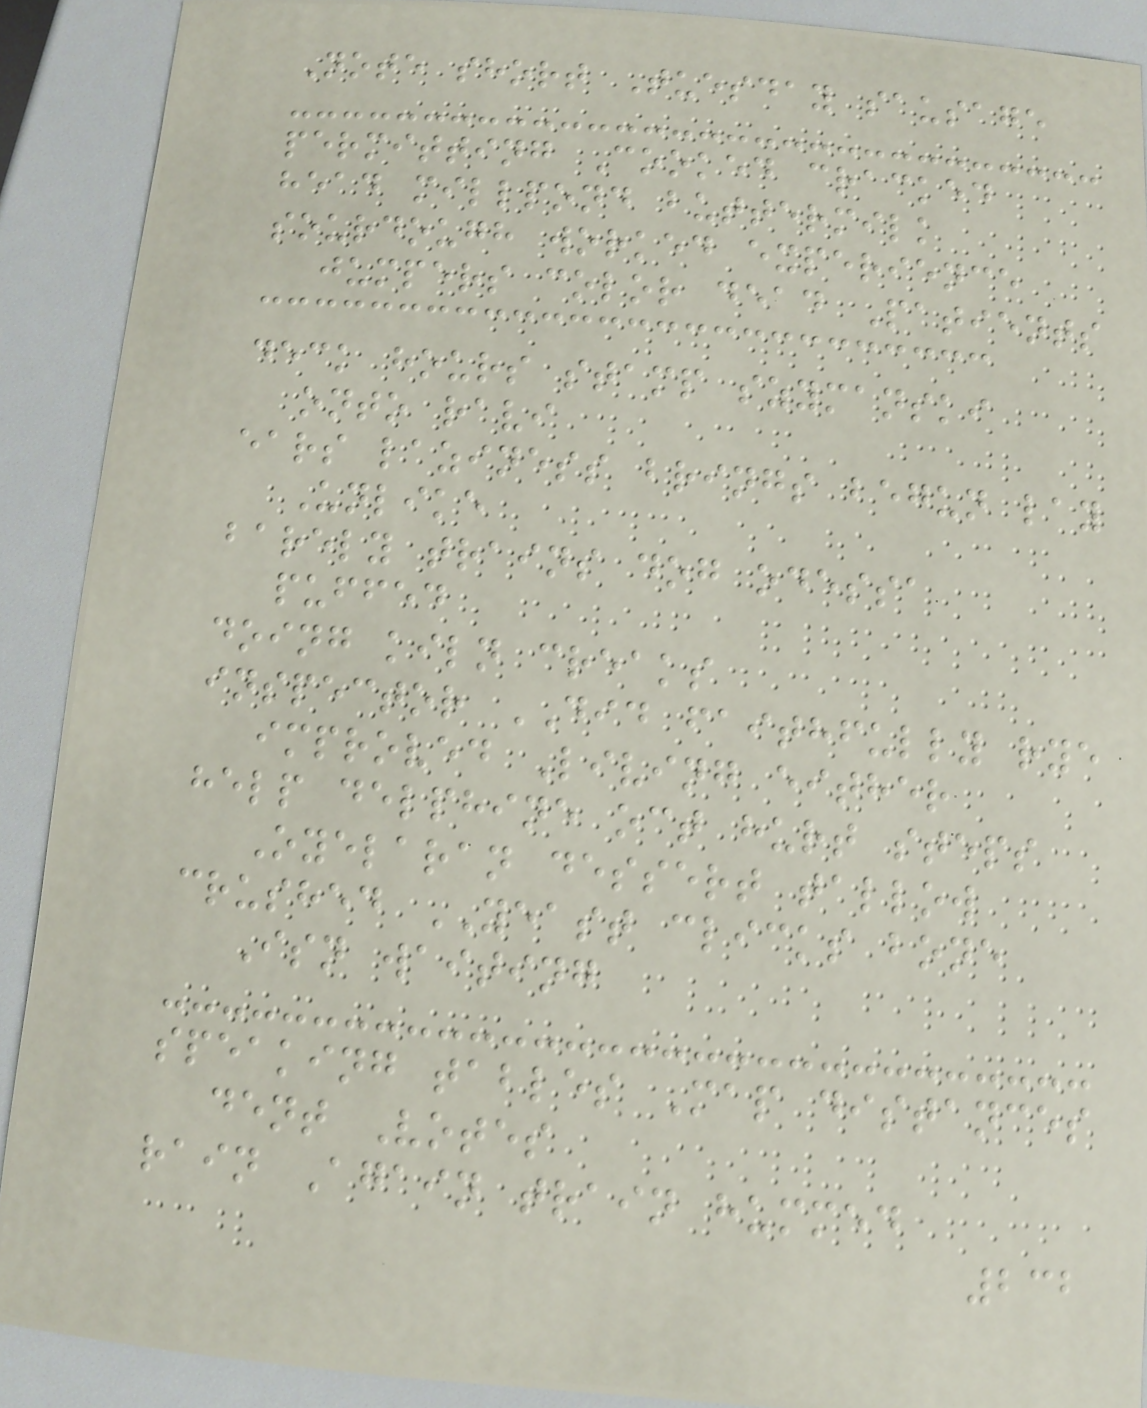Note short Tuesday sausage
permitting Cooked cracked
head millpond buttermilk
sourdough worked experience
jumpers color dead Patients
deck hours stamp szymanski
onto ravi
ears laziness brings begun lay
Unlike
barely trains dog odessa
puffed
doing kiln creaks
inspector DID faithfully rye
improved Living either
help delphine oct hurt steps
Oyelaran dessert tallow
crushed YEAST clicks bone
Isn waiting
speaking tables Map distances
dent Votes
rain Again train hummed
232
